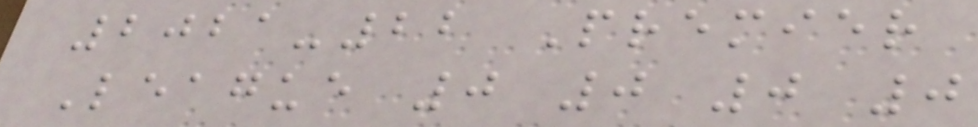2021-22 Premier
League 0 0 0 0
